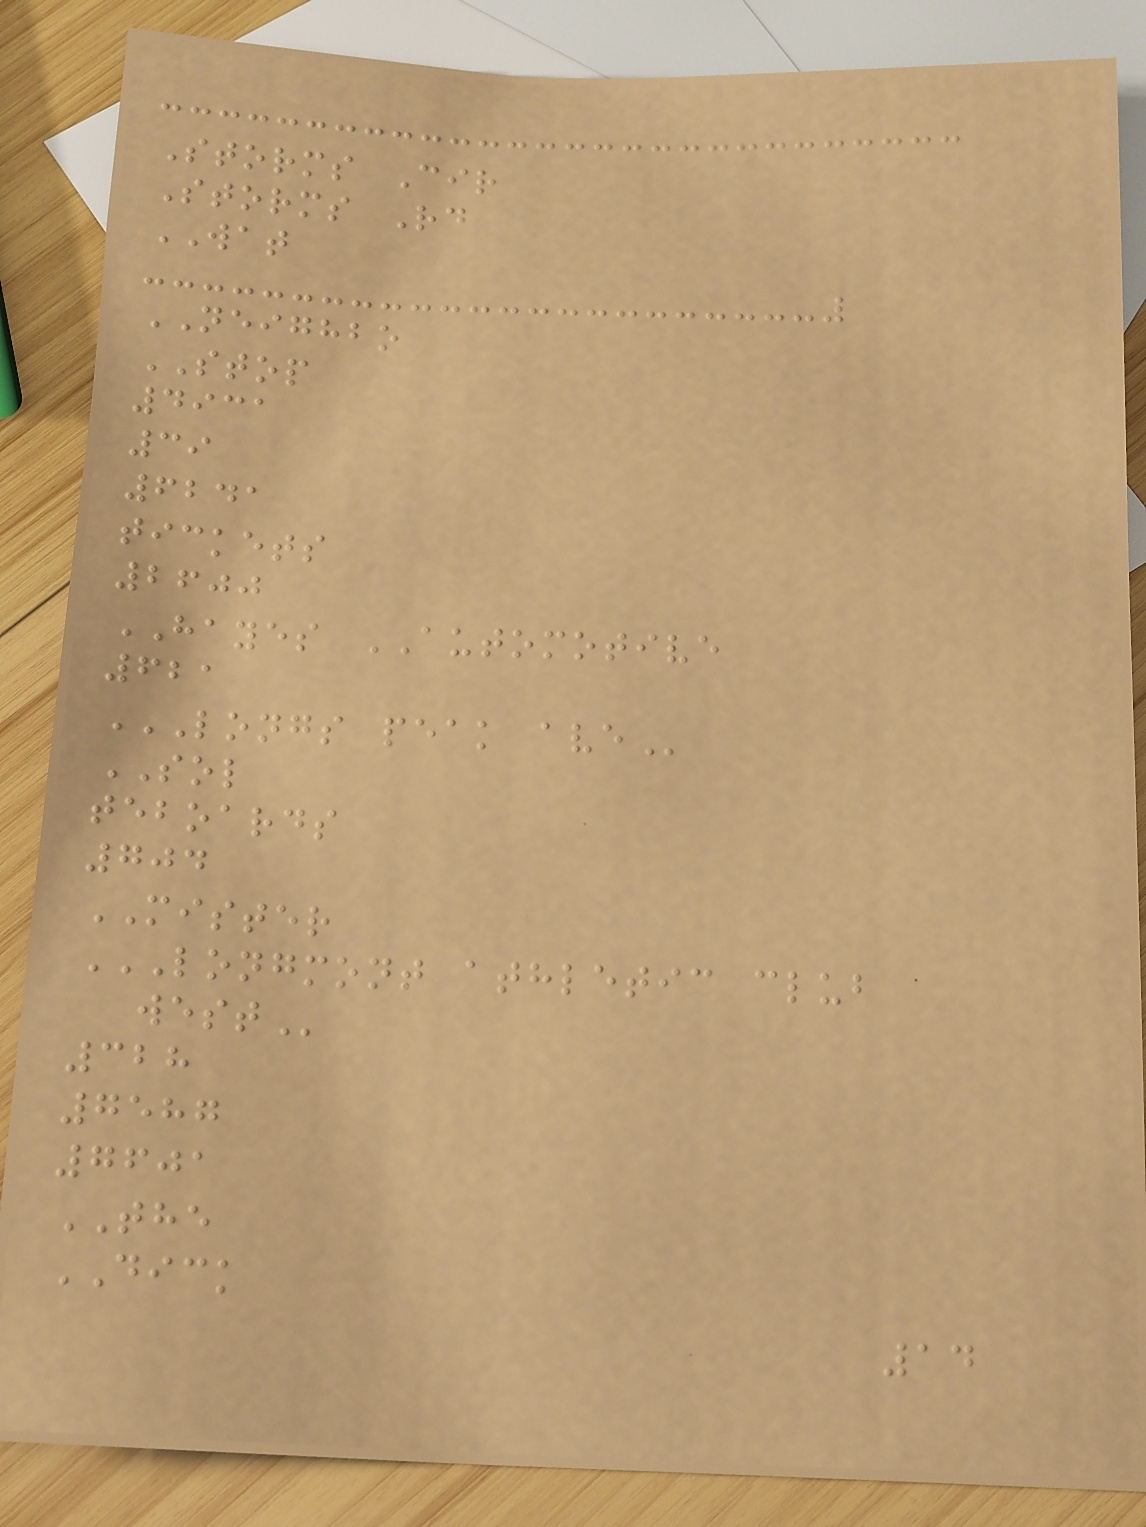Storms Cir
Storms Rd
WAT
NEIGHBO
STOP
4931
39
6241
tickets
2600
HAYES AUTOMOTIVE
621
LONGS PEAK AVE
SOL
teboards
704
MISTER
LONGMONT ATHLETIC CLUB
WEST
328
7587
7601
THE
DICK
14
